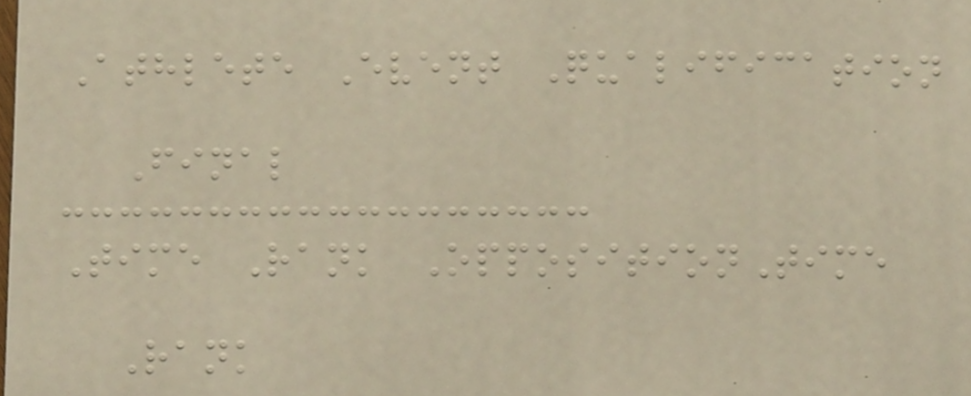Athlete Event Qualification
Final
Time Rank OppositionTime
Rank
